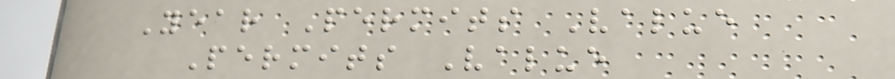Year Permits Value
Permits Value
